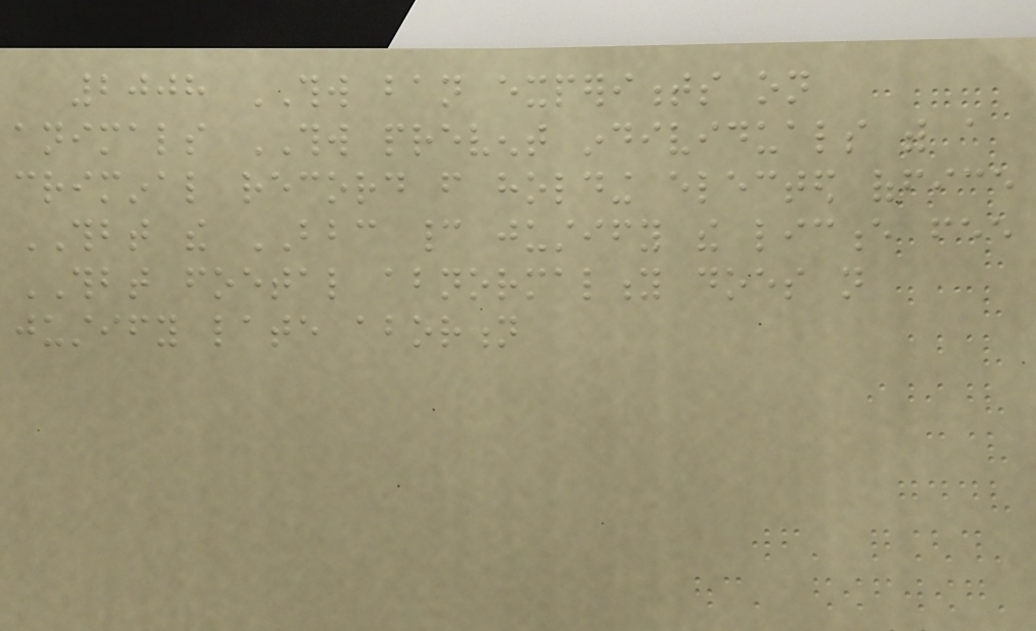2008 THW ban experiments on
animals THW prevent individuals with a
criminal record from holding elected office
THBT the BBC cannot justify the licence fee
THBT foetal abnormality does not
justify late abortion
